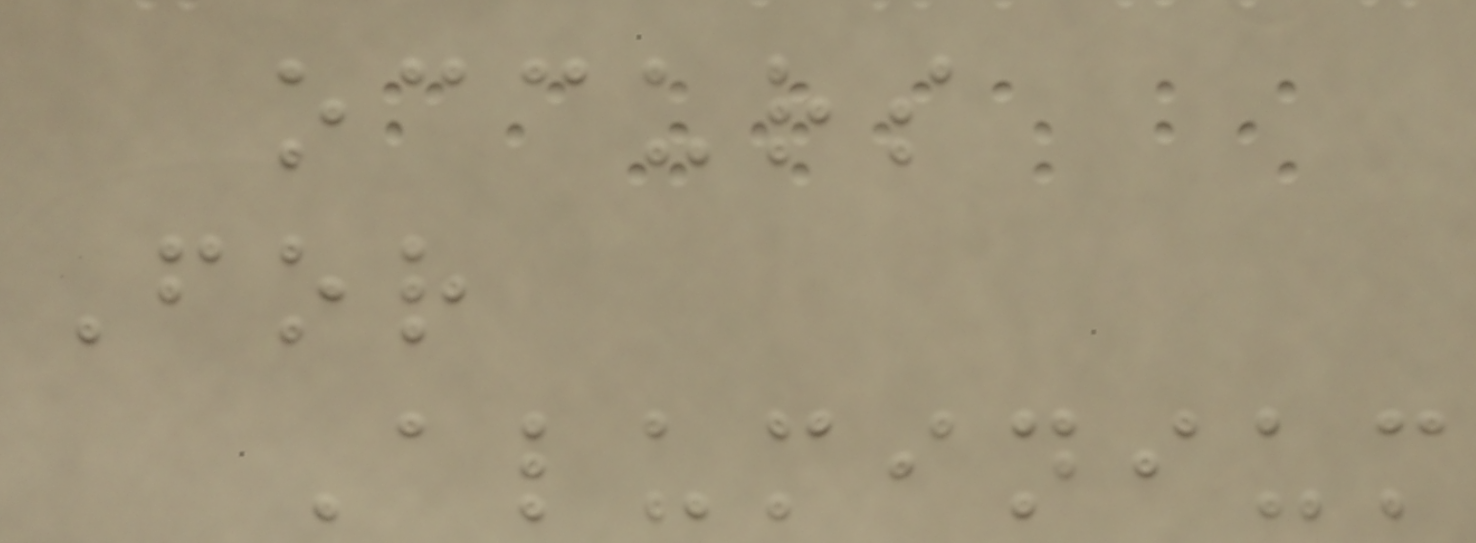occurs
For
Aluminium
